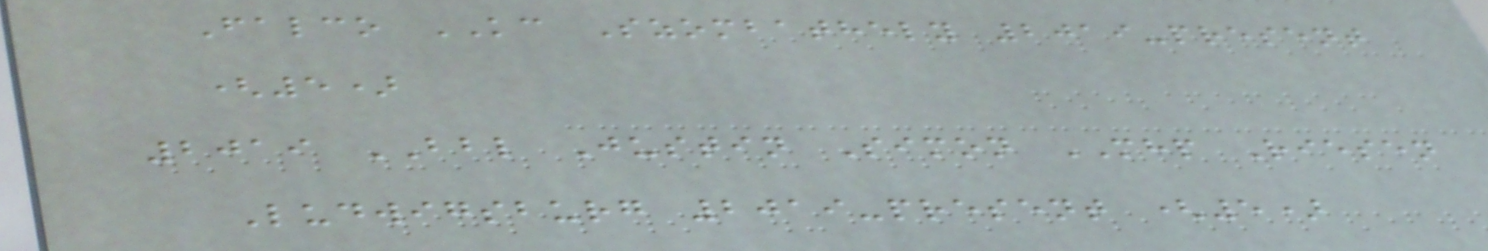Falco KC Szombathely 2019-present
(5)
2019 BBL Justin Simon MHP Riesen
Ludwigsburg 2019-present (5)
